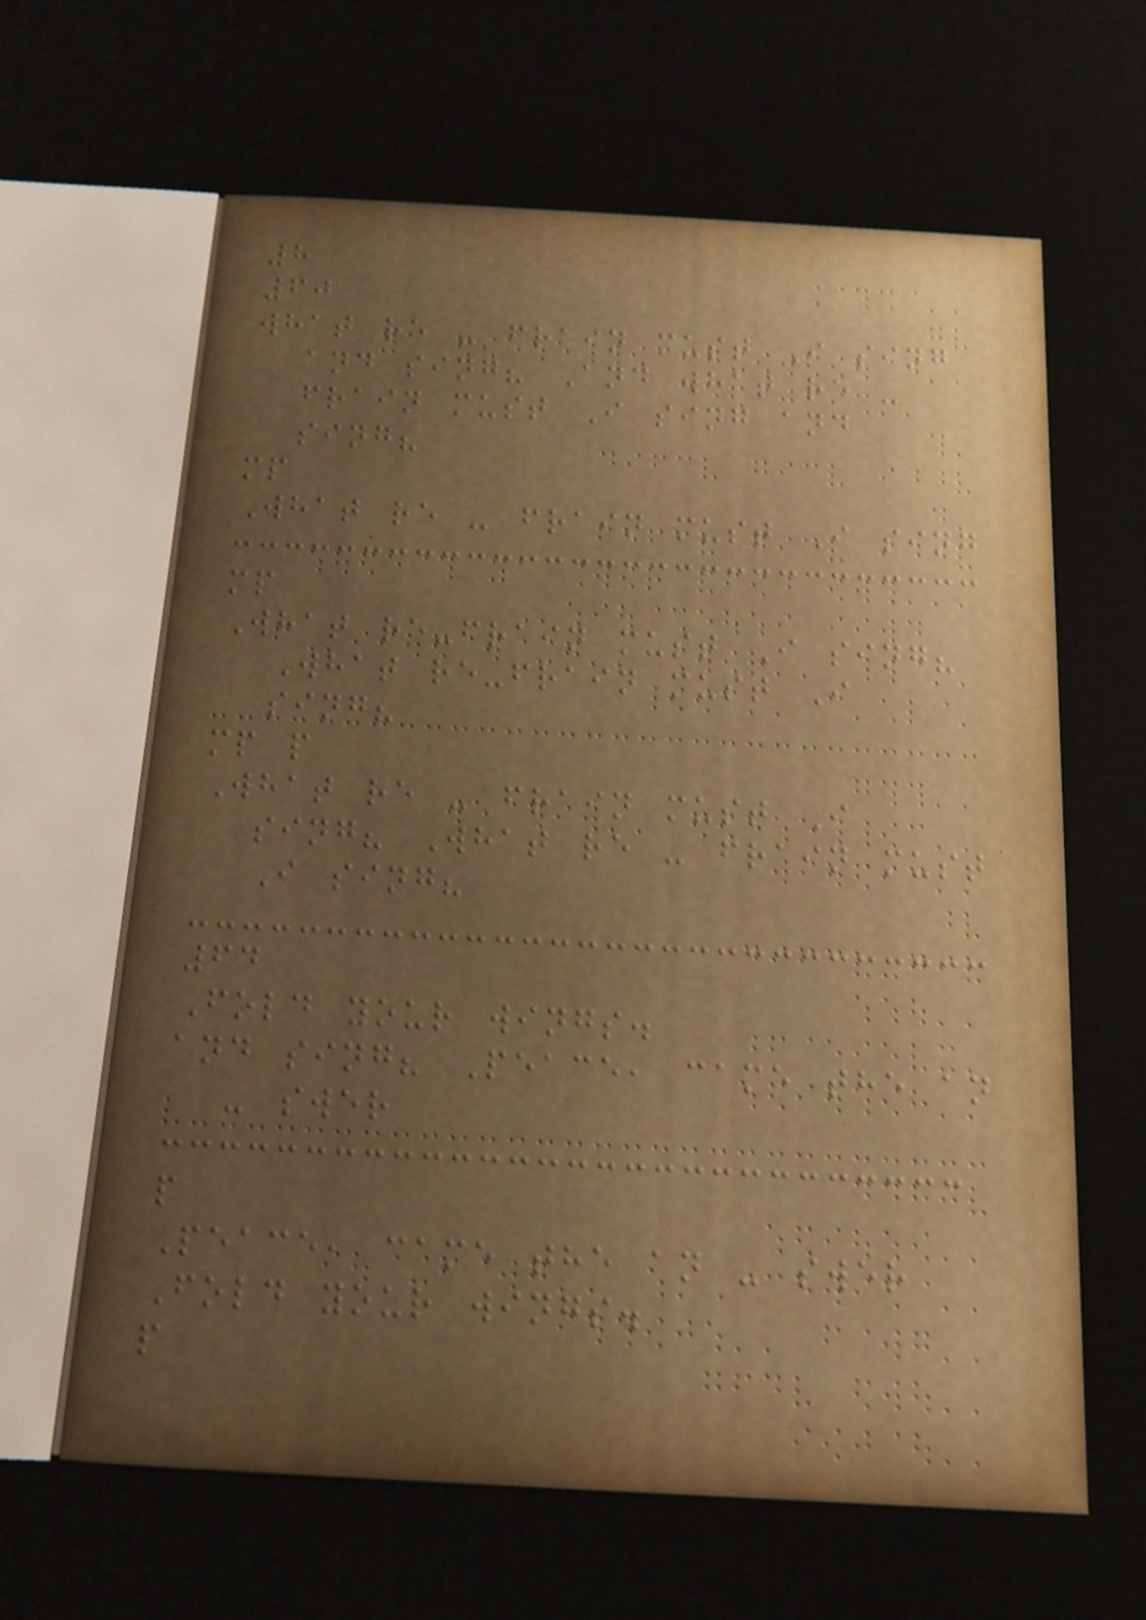8
60
what re - frain must I sing
and sing? And what re -
frain must I sing and
sing?
mp
What re - frain must I sing
mp
What re-frain must I sing?
What re-frain must I
sing?
mp p
What re - frain must I
sing? What re - frain must
I sing?
64
Fold your wings.
and sing? Peace, came the an
- swer
p
Peace, came the an - swer
Fold your wings.
p
